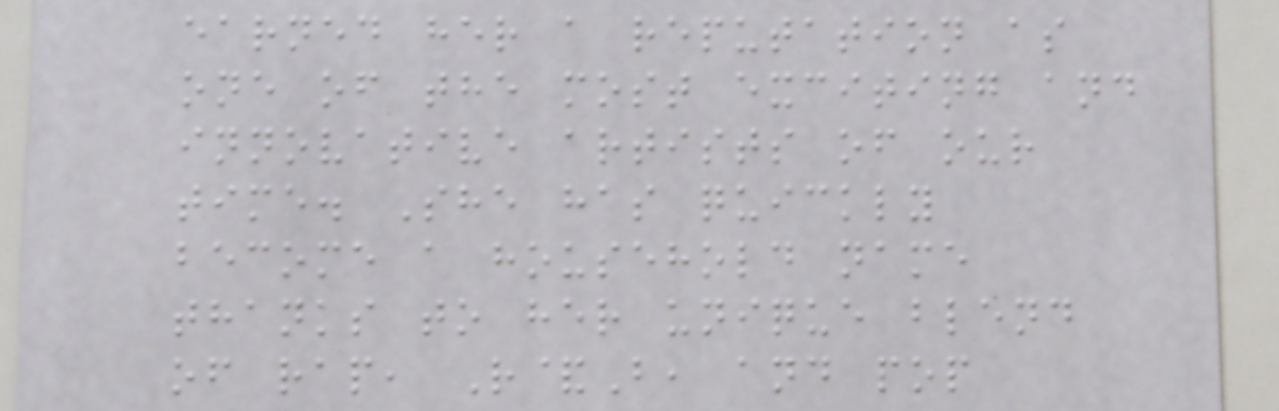earned her a reputation as
one of the most exciting and
innovative artists of our
time. She has quickly
become a household name
thanks to her unique blend
of rap, R&B, and pop
